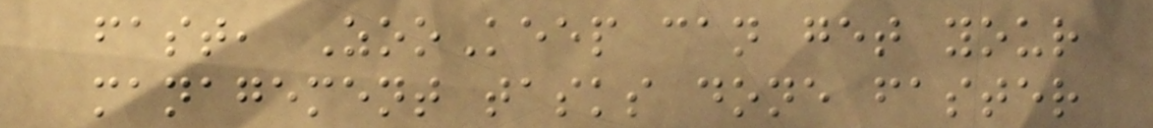fast, ZooKeep can get your
management tasks done faster
